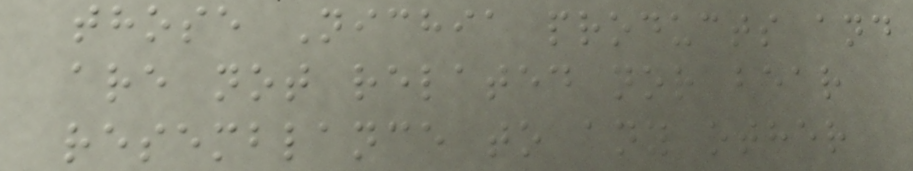those Nichia products and
are not related nor bear
resemblance to any other
